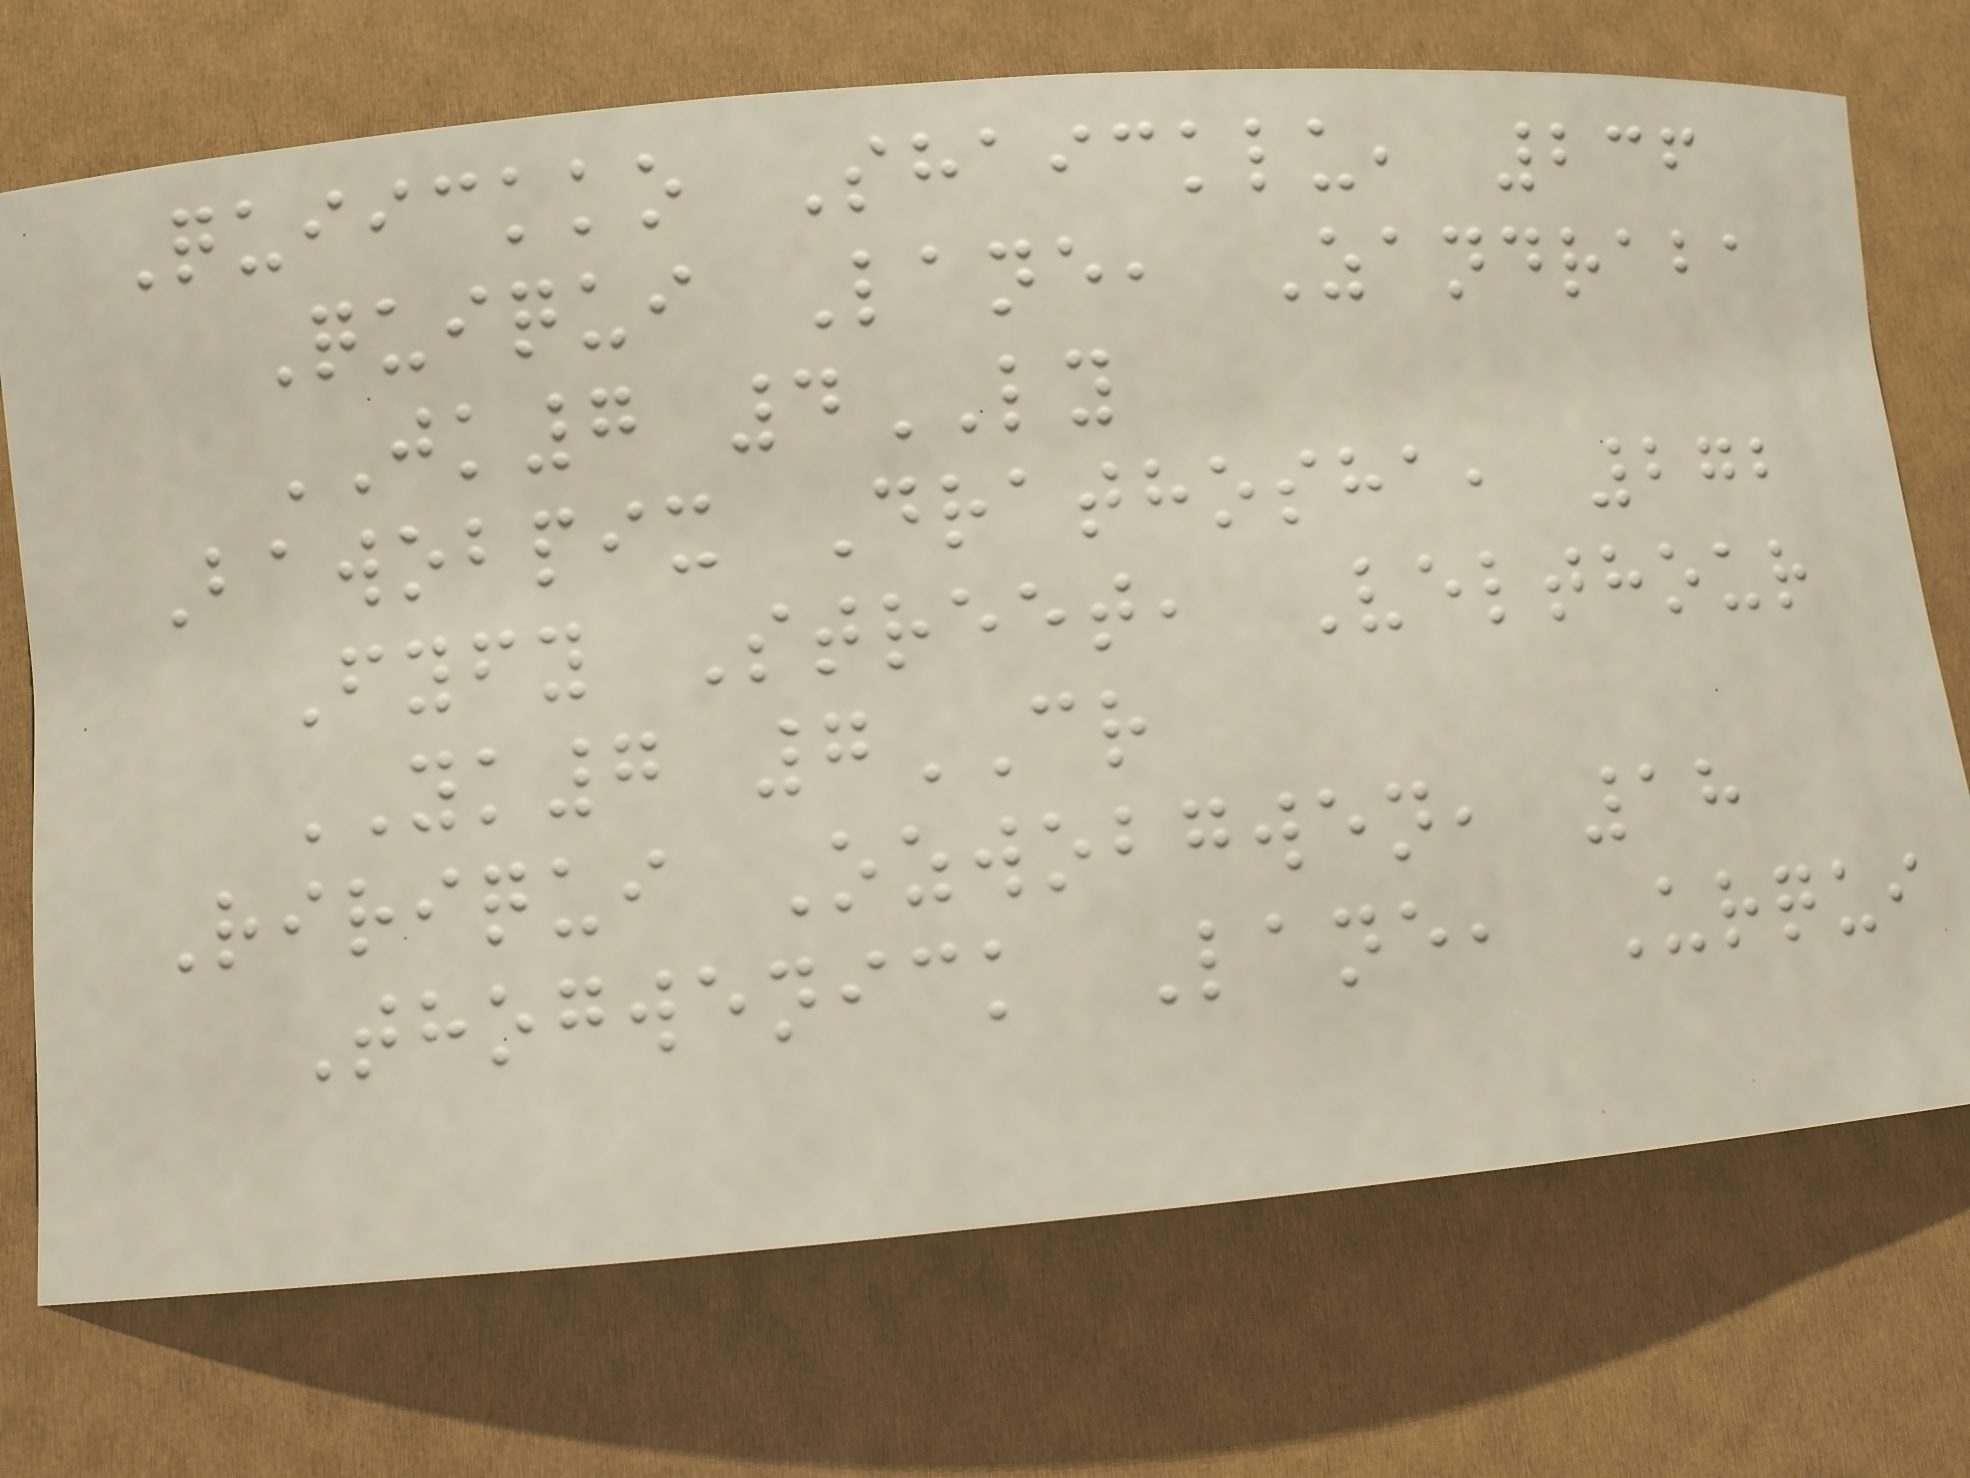Quiickko Shaicklu, 236
Quiqui Lane, Zandraba
JK7 4LY
Bawobpix Drathosha, 272
Fyfy Street, Velthour
YK7 7CR
Ririqui Ozwobgwen, 18
Thogwenick Lane, Urqui
